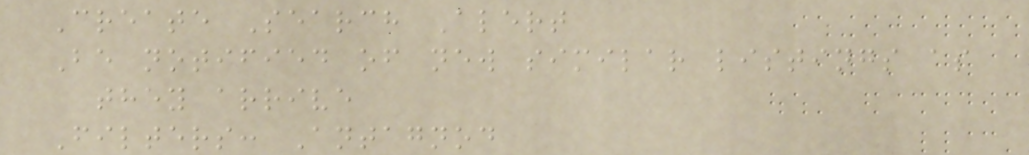Create Search Alert
Be notified of new similar listings as
they arrive
Filters: Antagnod
